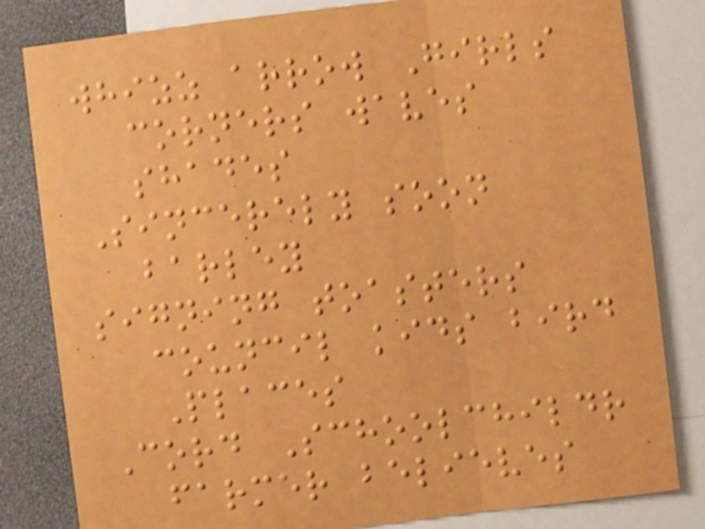whizz arrow Girls
corners waves
shades
Sincerely soon
barley
signing toasters
council kids bird
Places
Cord Schoolchildr
farmer believes
